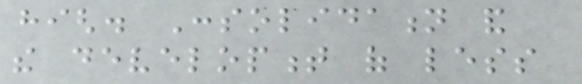high. Consolidation and
the development of less
